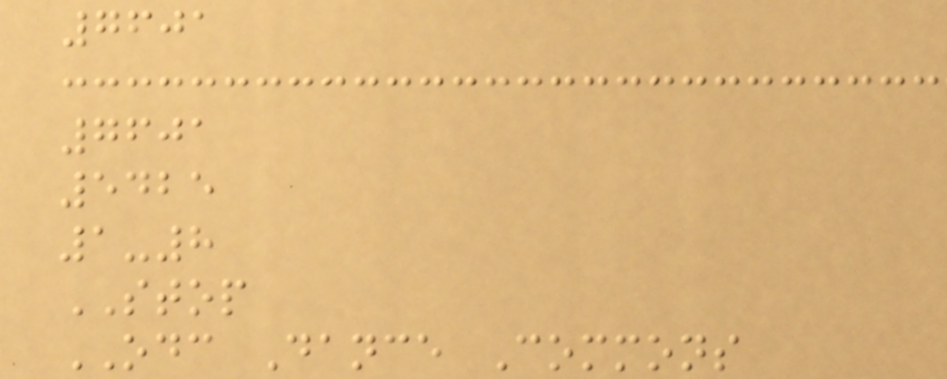7601
7601
5425
1-8
STOP
ODC Dance Commons
